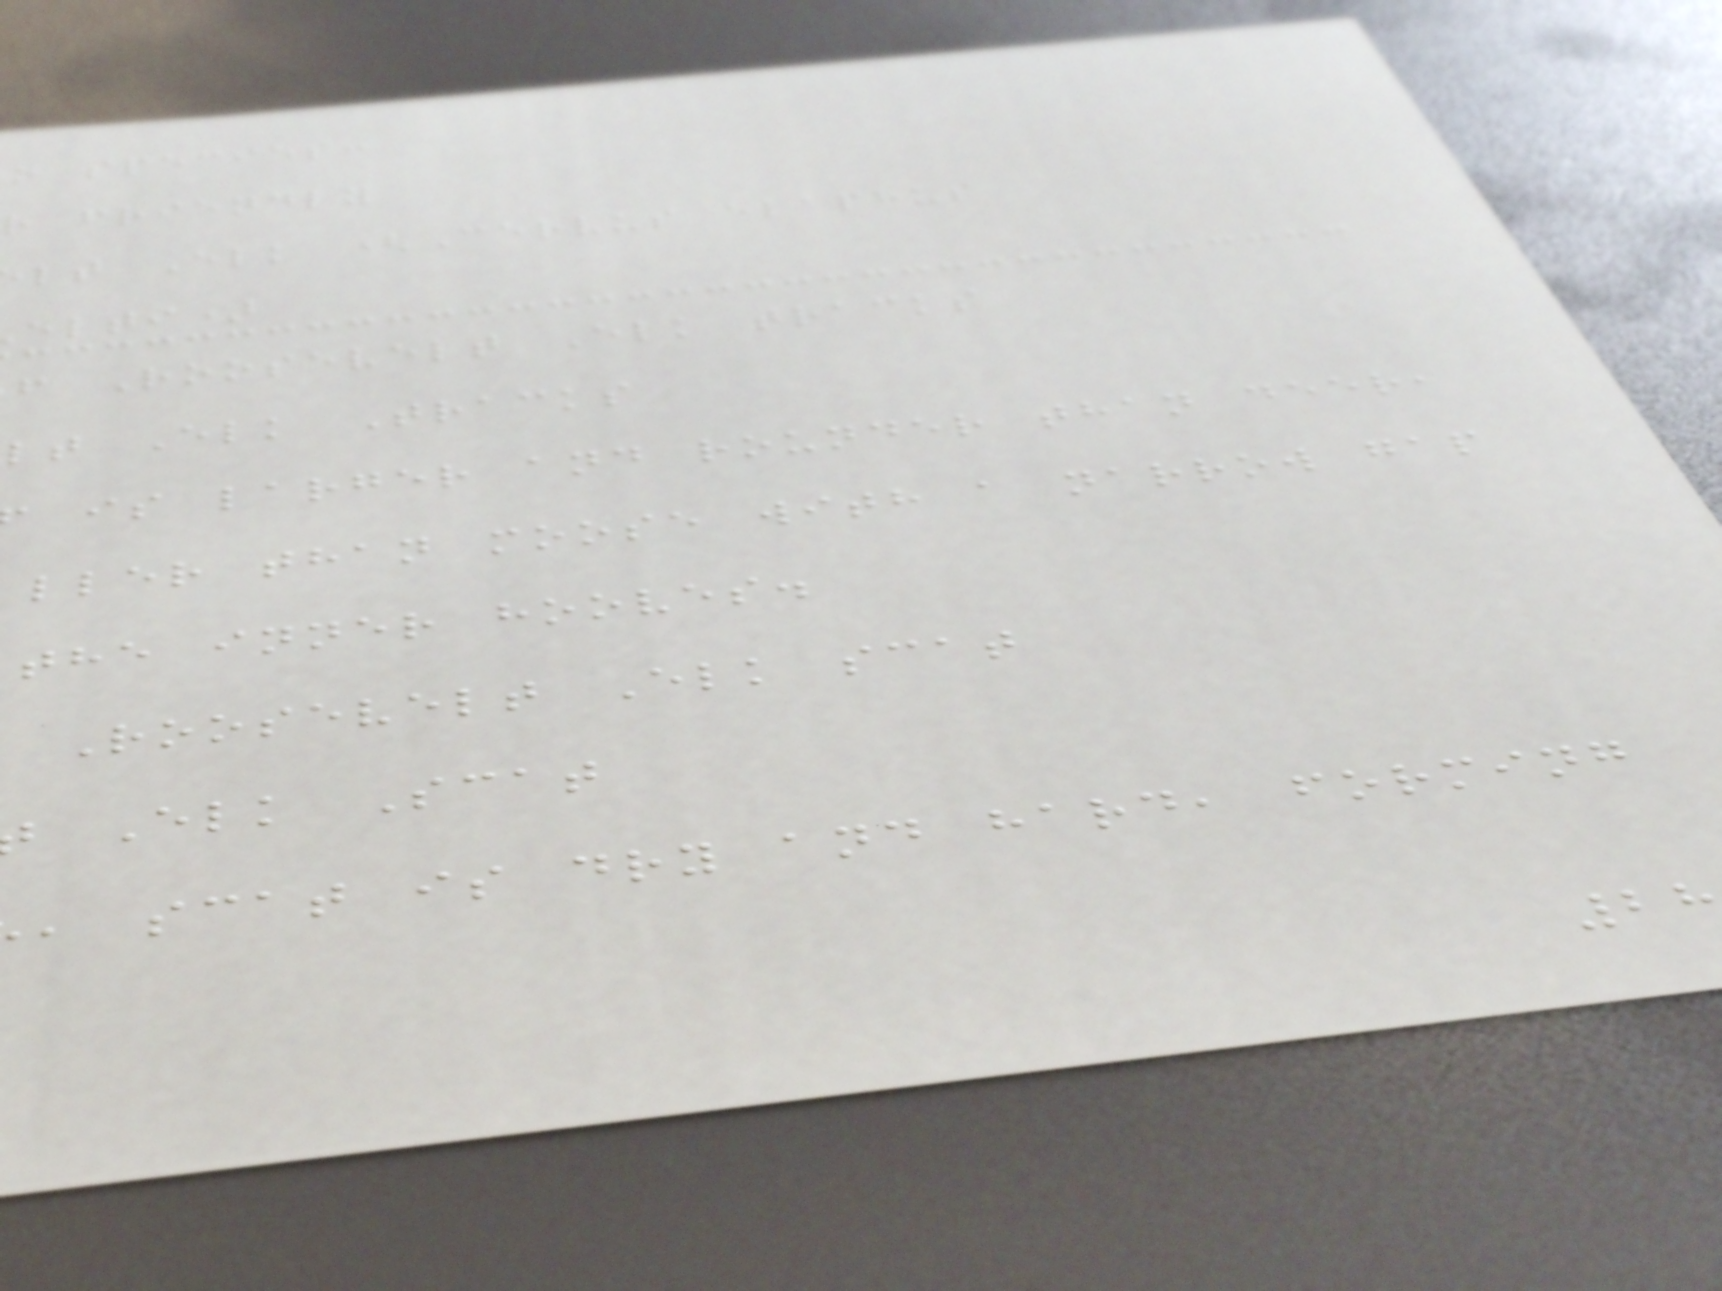o species:
r friendly
lt Elk (Cervus elaphus
elti)
f Roosevelt Elk tracks
lt Elk Tracks
is larger and rounder than deer,
ller than moose with a narrow gap
the inner hooves.
Roosevelt Elk scat
Elk Scat
, scat is dry and hard, forming
